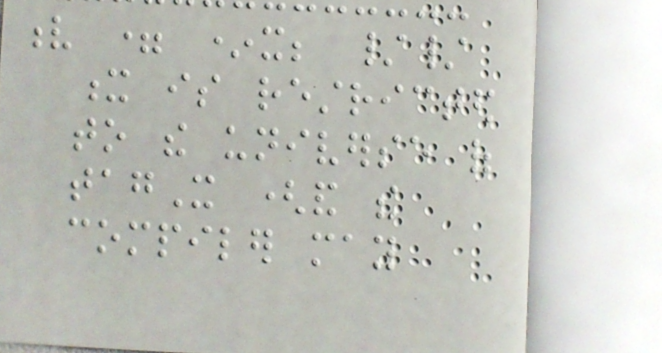v = *x; //
x is restricted
to the universe of
tagX (and the
compiler may
